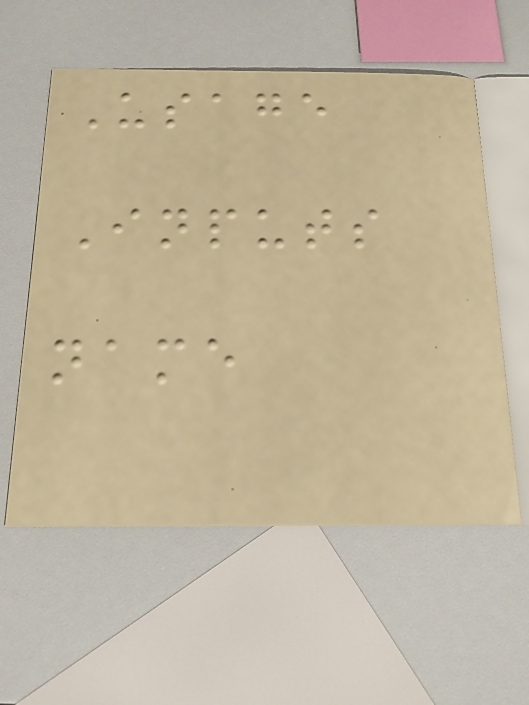Usage
Inputs
name
